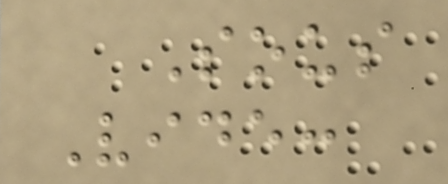Sous
Vide:
